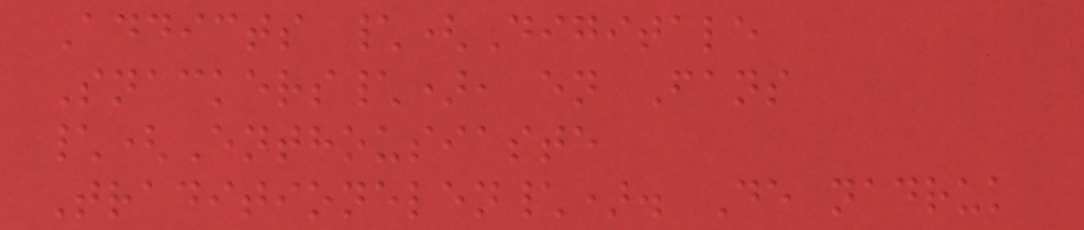Addicts \(Digitale
Snackers\), en Fans
\(Enthousiaste
Traditionelen\). De nadruk
